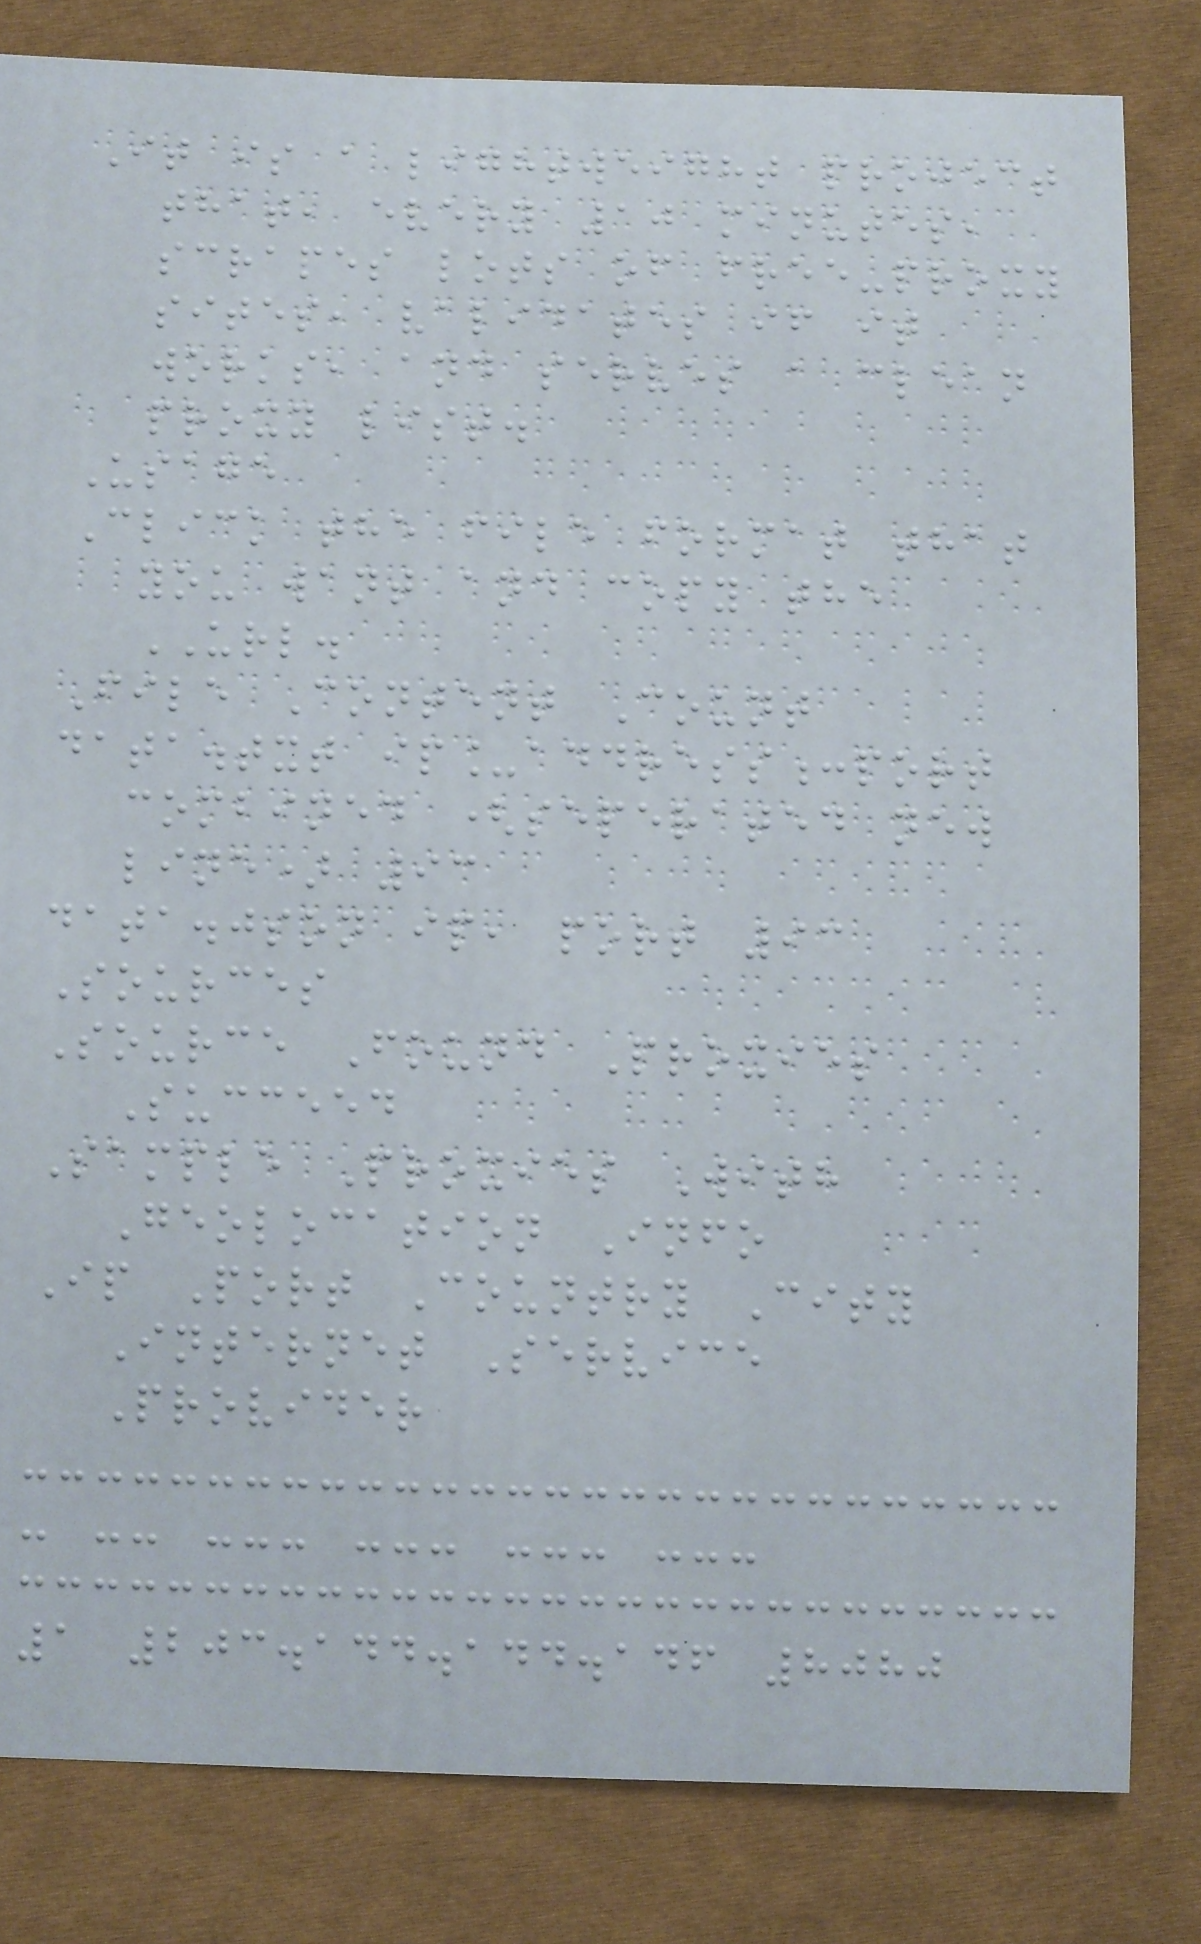It is a lightweight project
that, every 10 minutes,
scrapes lots of free-proxy
sites, validates if it
works, and serves a clean
proxy list.
Usage
Click the file format that
you want and copy the
URL.
File Content Count
data.txt ip_address:port
combined (seperated new
line) 93
data.json ip, port 93
Sources
Source Found Proxies
Succeed
Sample Proxies With
Geolocation Info
Ip Port Country City
Internet Service
Provider
- -- --- --- --- ---
1 203.144.144.146 8080
